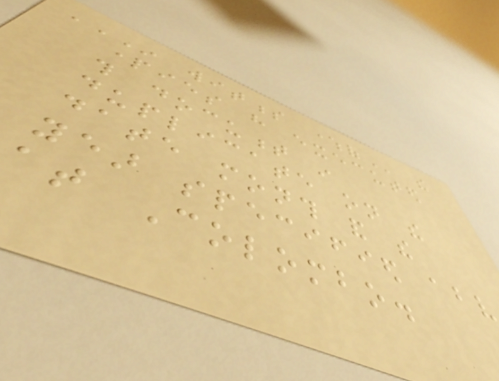IN WITNESS WHEREOF the
parties have executed
this document in
duplicate on the
date month and the
year specified above
at Colombo.
